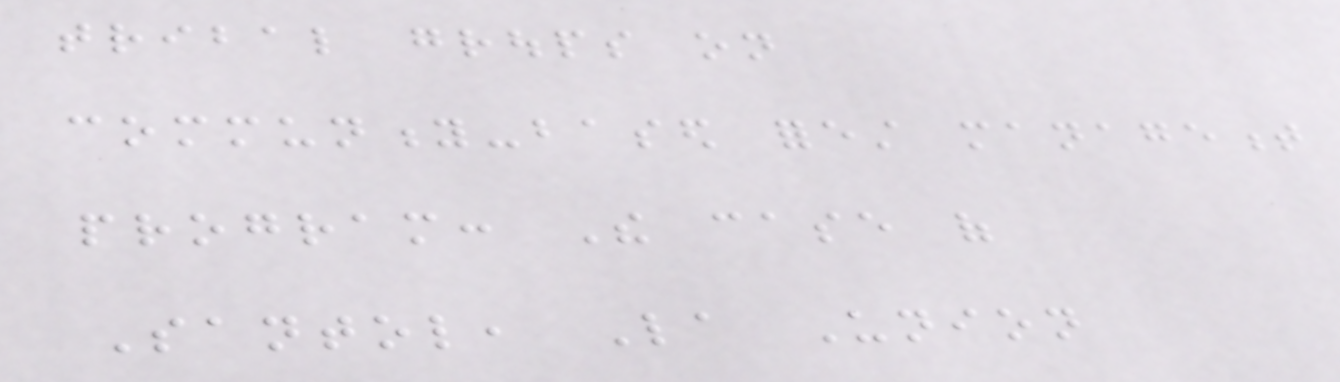tribal groups on
community-based forest management
program: The case of
Santol, La Union
